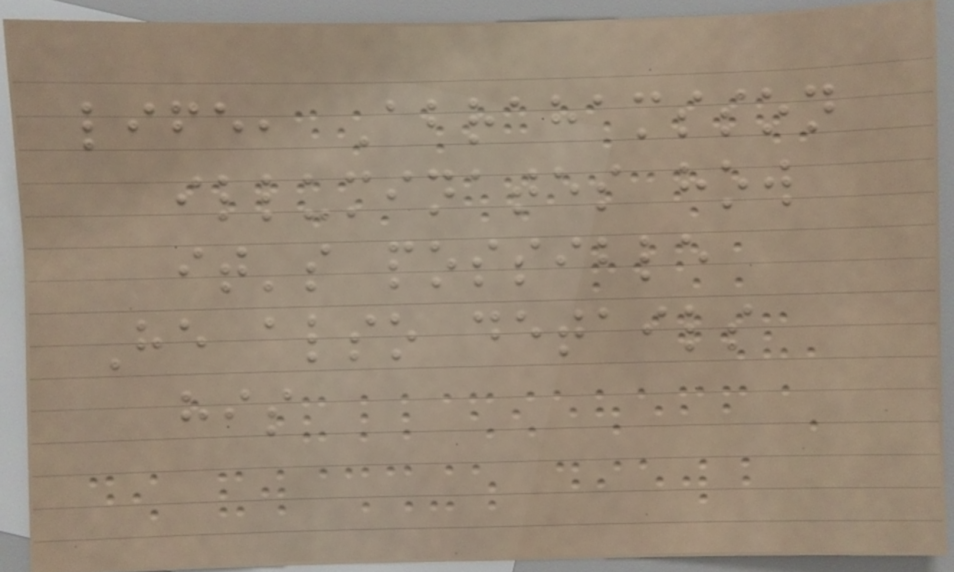life, Abrahamsson
illuminates how
it's possible
He also details
his
